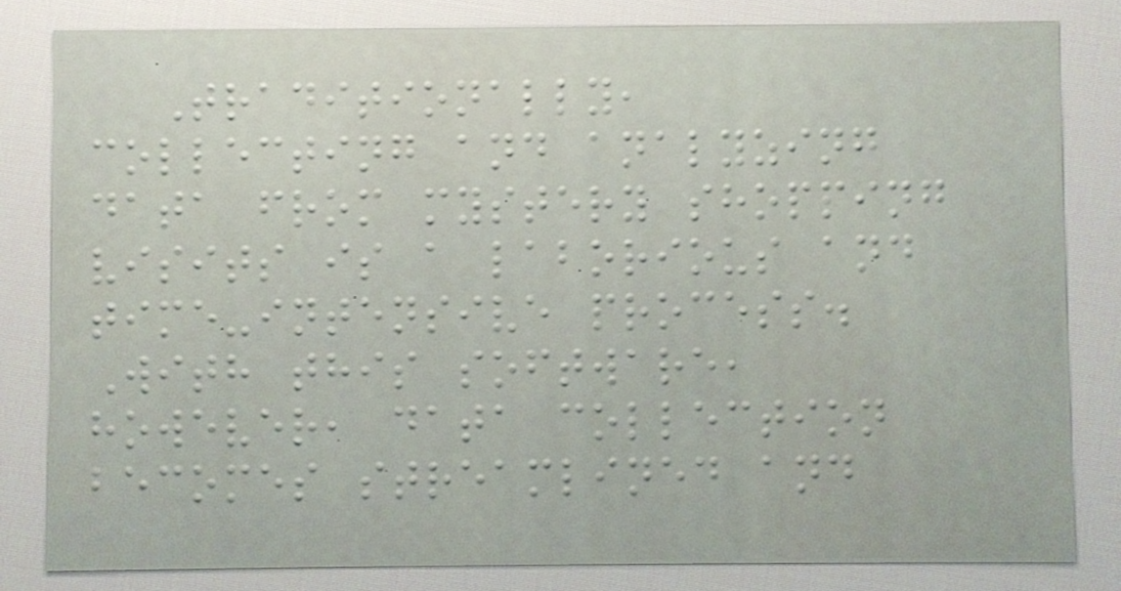Traditionally,
collecting and analyzing
data from mystery shopping
visits is a laborious and
time-intensive process.
With this software,
however, data collection
becomes streamlined and
